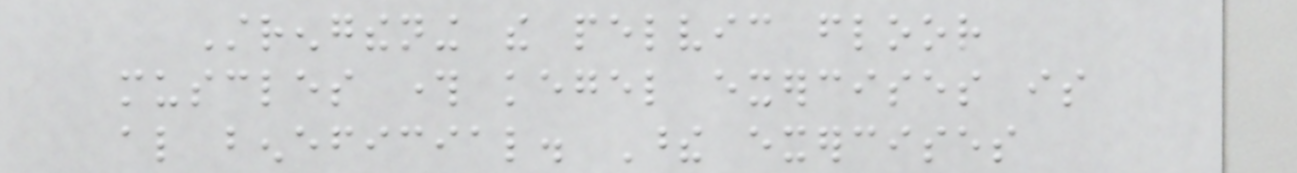Strengthening the pelvic floor
muscles through kegel exercises is
also beneficial. These exercises
